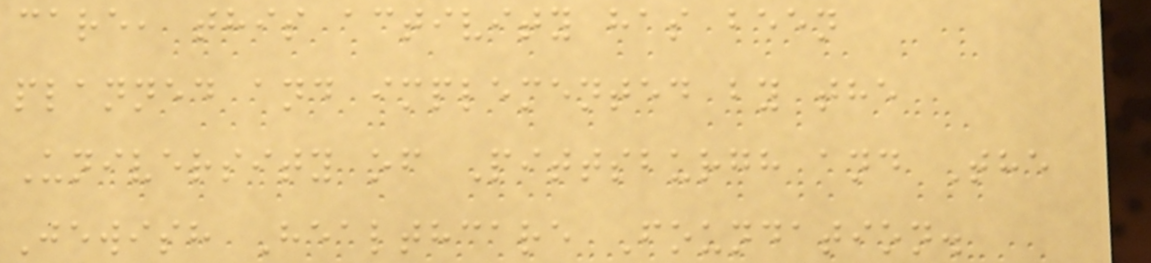care, this activity has been
planned and implemented by the
University of Pittsburgh and The
Jewish Healthcare Foundation.
